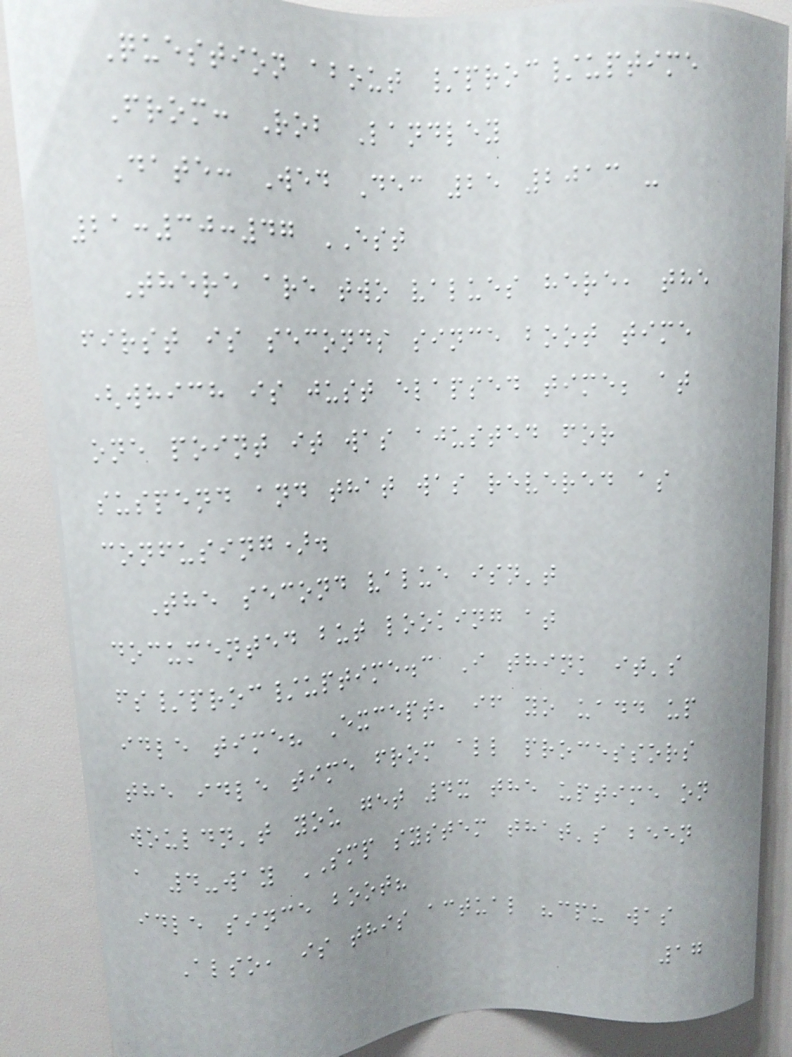Question about /proc/uptime
From: Rob Landley
Date: Wed Dec 25 2013 -
21:30:47 EST
There are two values here, the
first is seconds since boot time
(which is just elapsed time; at
one point it was ajusted for
suspend and that was revered as
confusing).
The second value isn't
documented but looking at
fs/proc/uptime.c I think it's
idle time? Except, if yo uadd up
the idle time from all processors
wouldn't you get 4x the uptime on
a 4-way SMP system that's been
idle since boot?
Also, is this actual "cpu was
17
